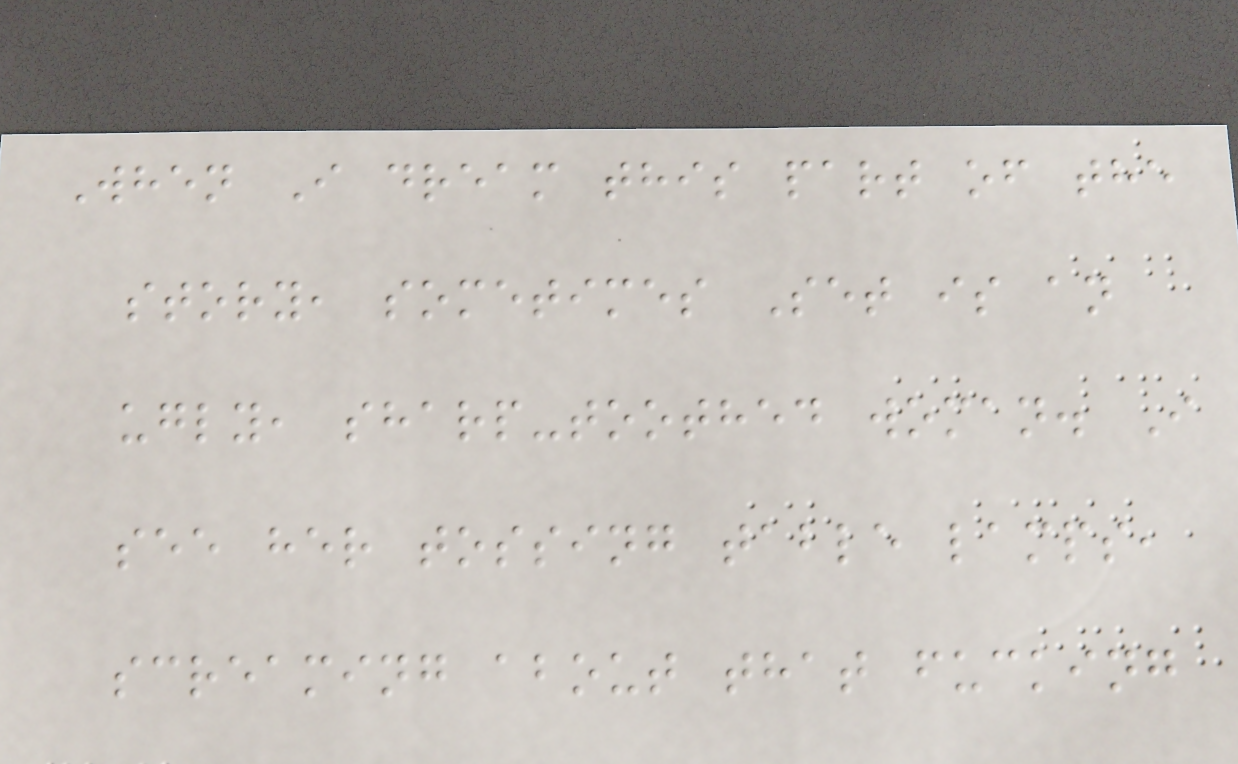When I dream this part of the
story, sometimes Set is an
ugly, sharp-toothed woman. I
see her tossing table lamps,
screaming about that fucking
